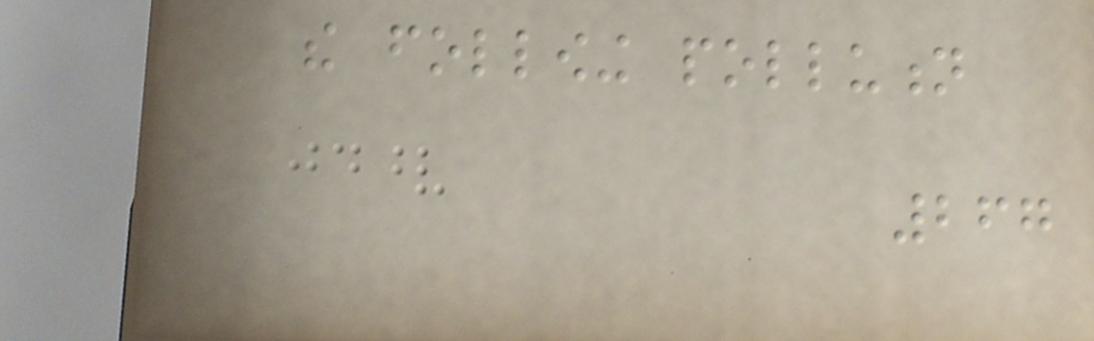the following pollution
267
